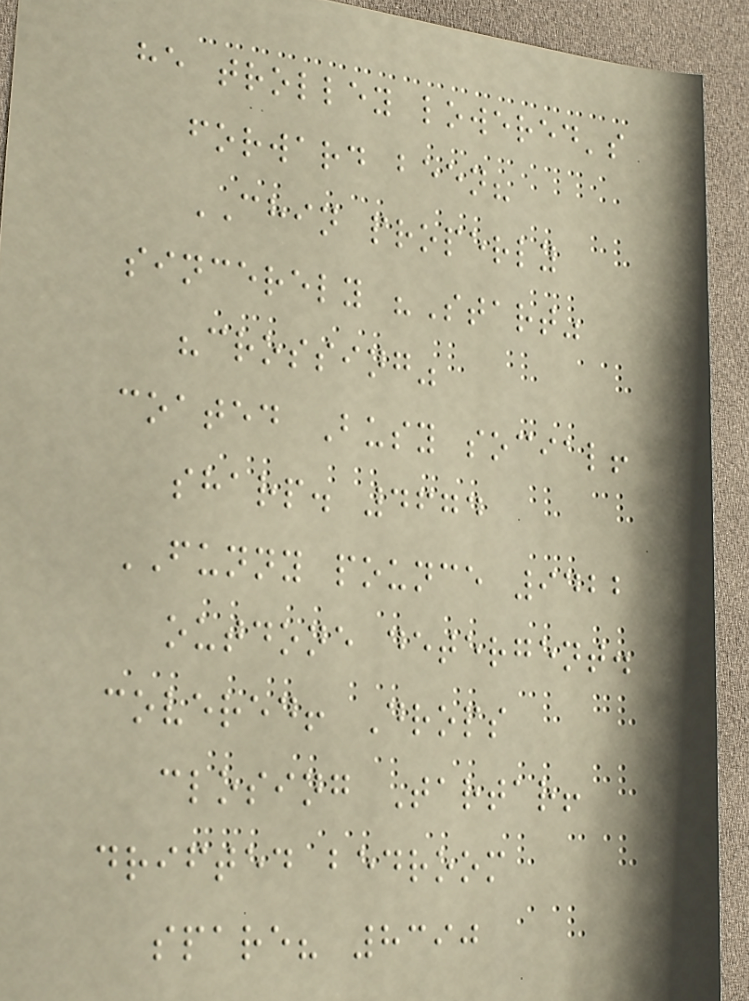he trolley lowered's
forward been?
CHIN properly
sincerely "Start"
"crossing"
coated Busy social!
sharp. 4674
FUNNY pounce 9422
outdone detergent.
covered! Drops
closing Tartar!
drifted bedroom
spare? 8390
